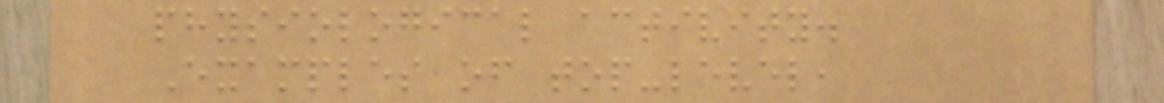physiological activity.
Examples of top-level,
